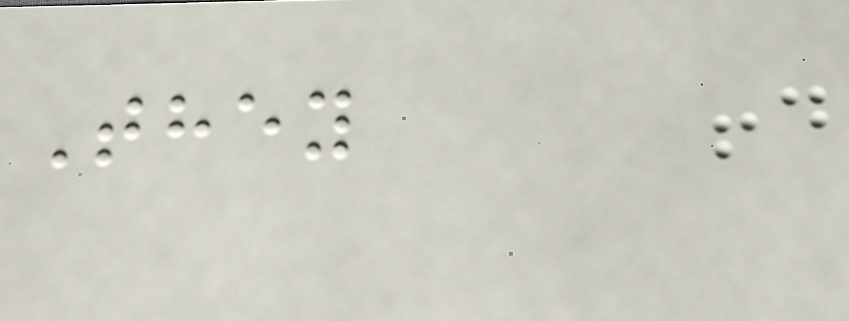They
